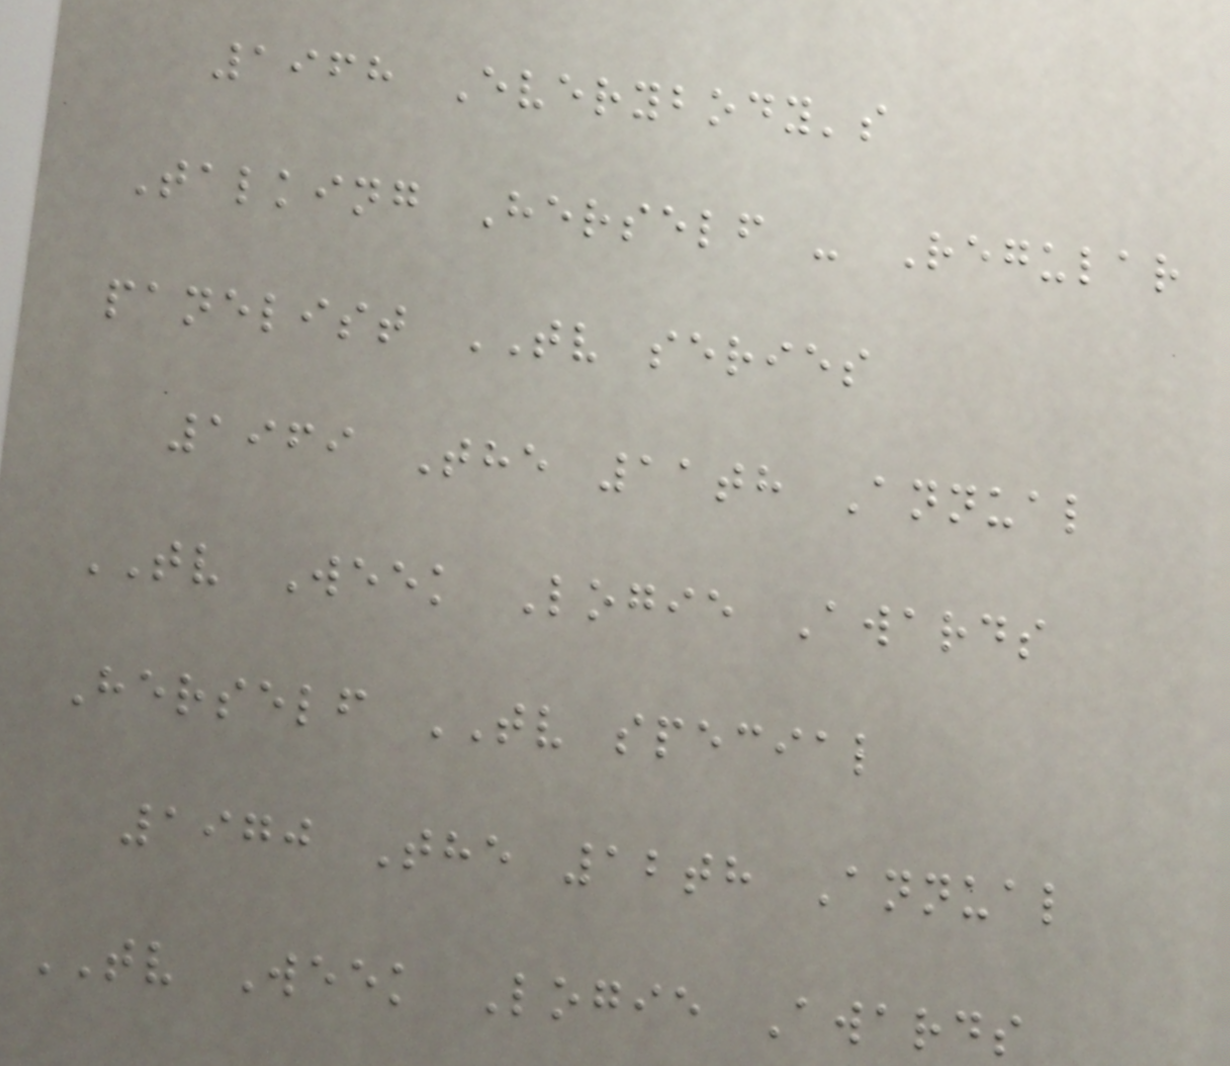1968 Everybody's
Talking Herself - Regular
panelist TV series
1969 The 11th Annual
TV Week Logie Awards
Herself TV special
1970 The 12th Annual
TV Week Logie Awards
